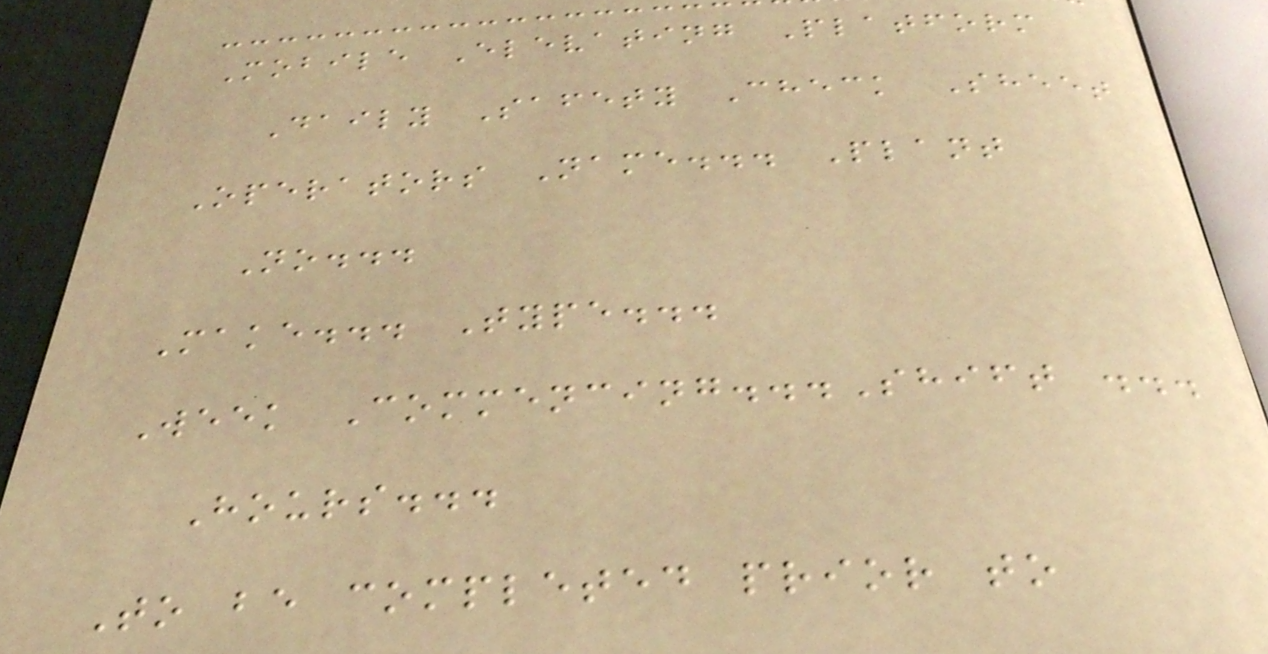Mobile Elevating Platform
Daily Safety Check Sheet
Operators Name... Plant
No...
Make... Type...
Week Commencing...Shift ...
Hours...
To be completed prior to
